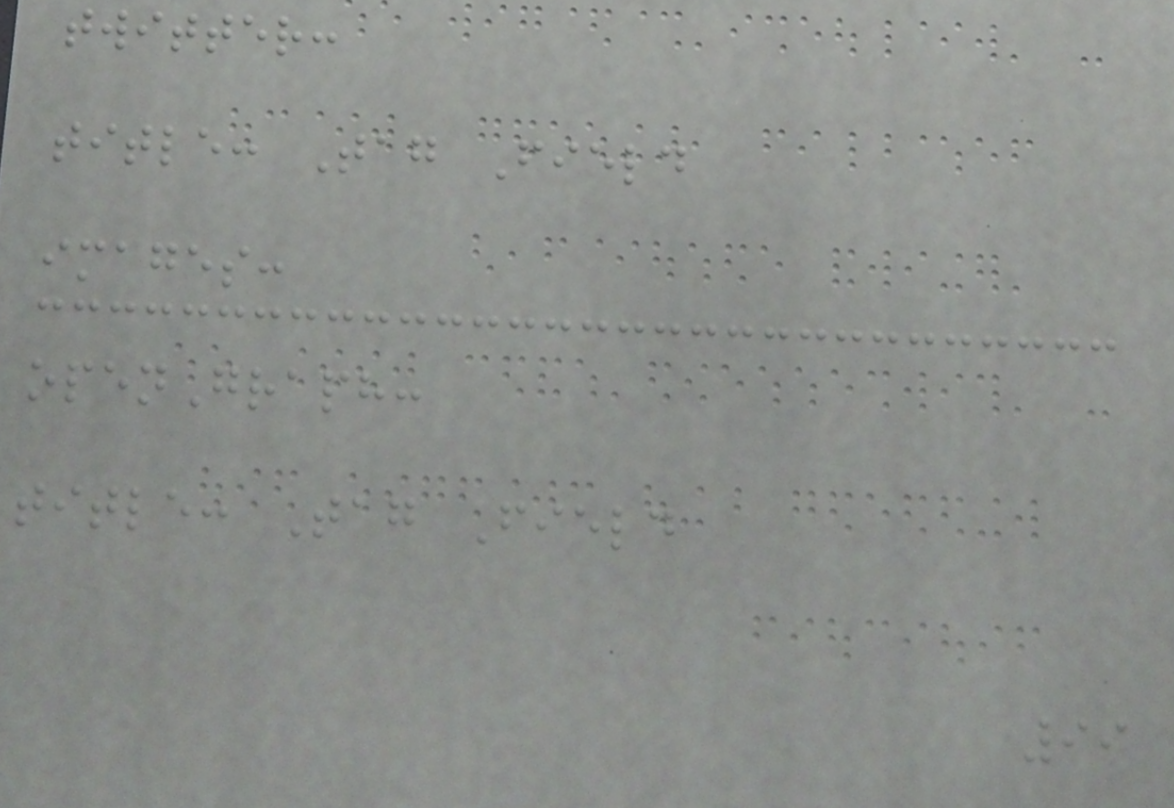twitter:
title: Tag Field
images:
openGraph:
title: Tag Field
99
